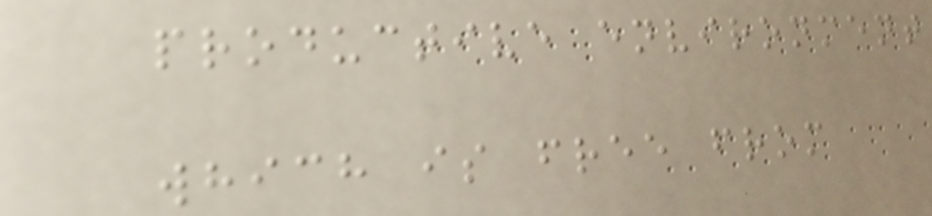productive environment
which is free from
